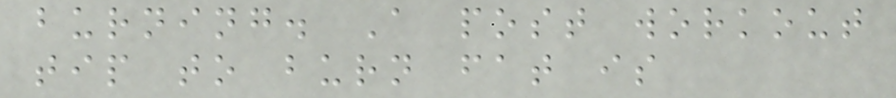burning. A post workout
tip to burn fat is
